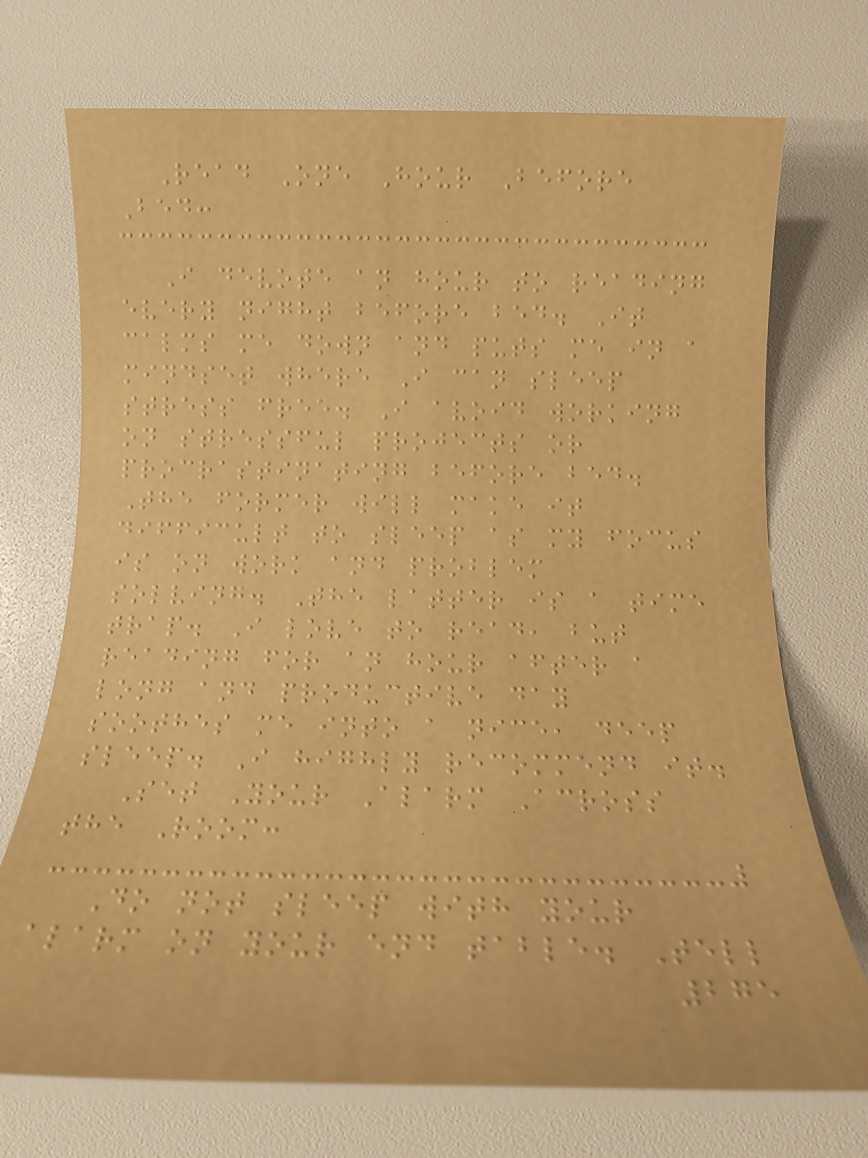Read One Hour Before
Bed:
I devote an hour to reading
every night before bed. It
calms me down and puts me in a
mindset where I can sleep
stress free. I avoid working
on stressful projects or
procrastinating before bed.
The former will make it
difficult to sleep as my focus
is on work and problem
solving. The latter is a time
trap. I love to read, but
reading for an hour after a
long and productive day
soothes me into a nice, deep
sleep. I highly recommend it.
Set Your Alarm Across
the Room:
Do not sleep with your
alarm on your end table. Tell
275
